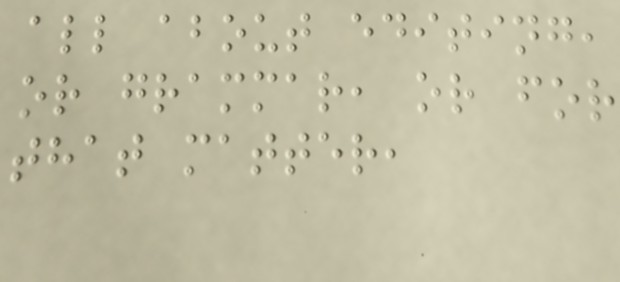all about editing,
or grammar, or for
that matter,
